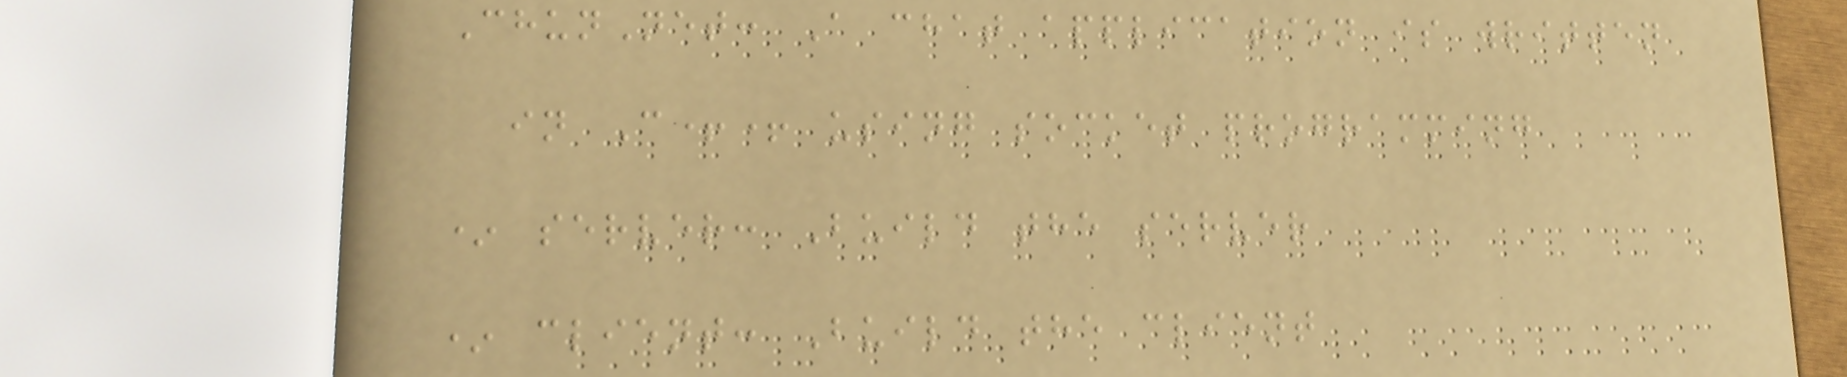ChunNet: A chat application is written
in C++ using socket programming
* server: Build the server
* client: Build the client
